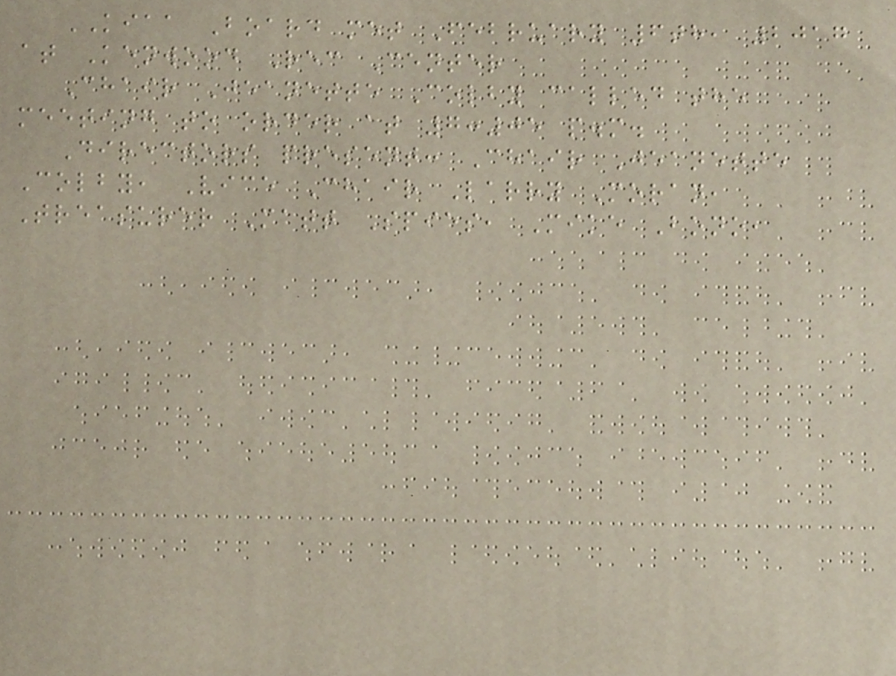KIAA Board met February 6th, 2017
at Kenwood Rec Center
Chair Jeanette Colby called the
meeting to order at 7:05 p.m.
Directors present: Chair Jeanette
Colby, Vice Chair Larry Moran,
Treasurer Matt Spies, Mike Bono,
